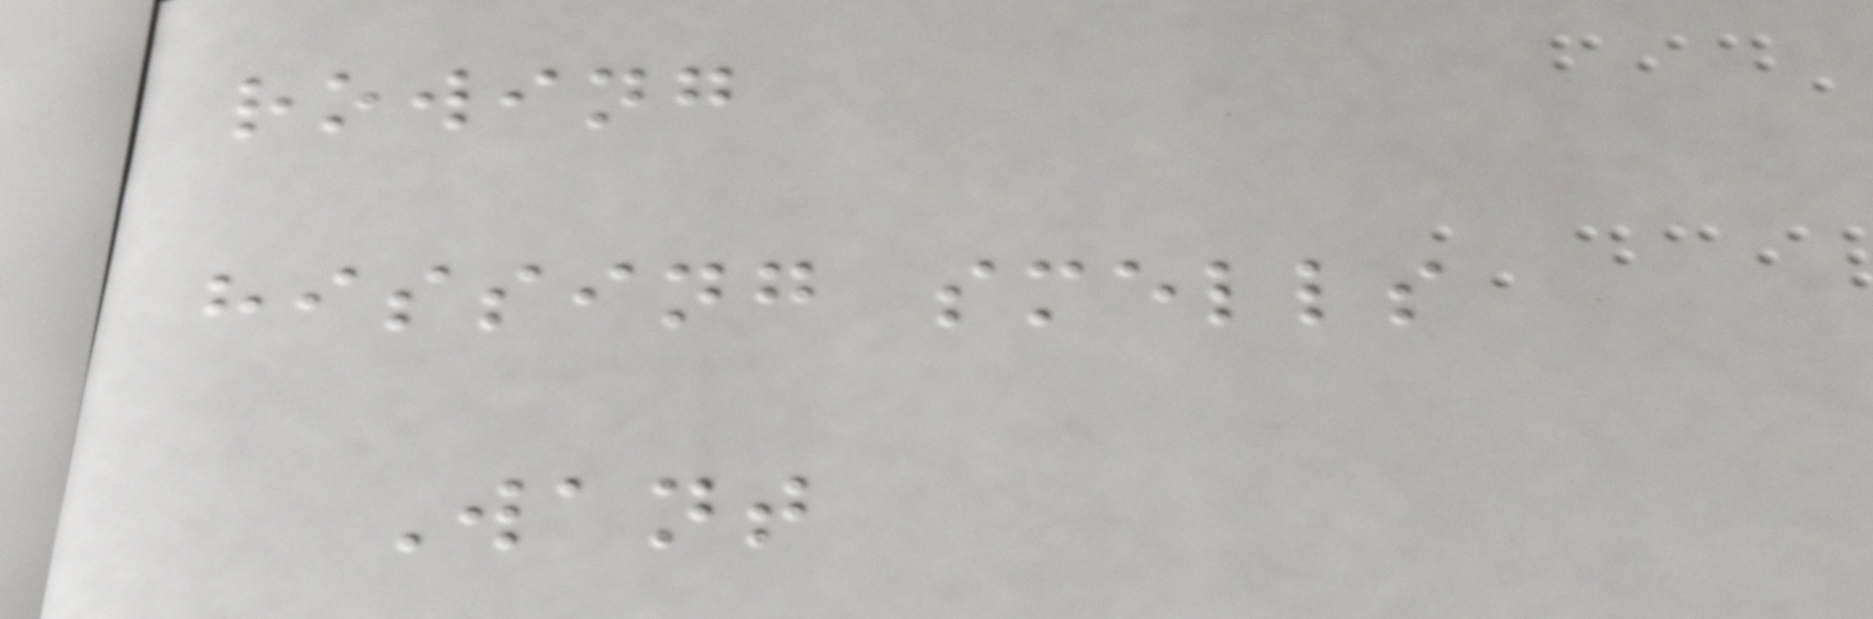rowing
hissing smells
Want
